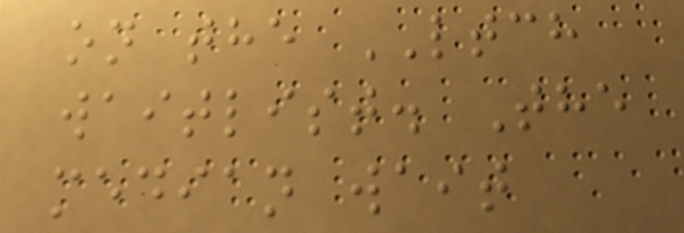on the LTCH
waitlist. The
median wait
